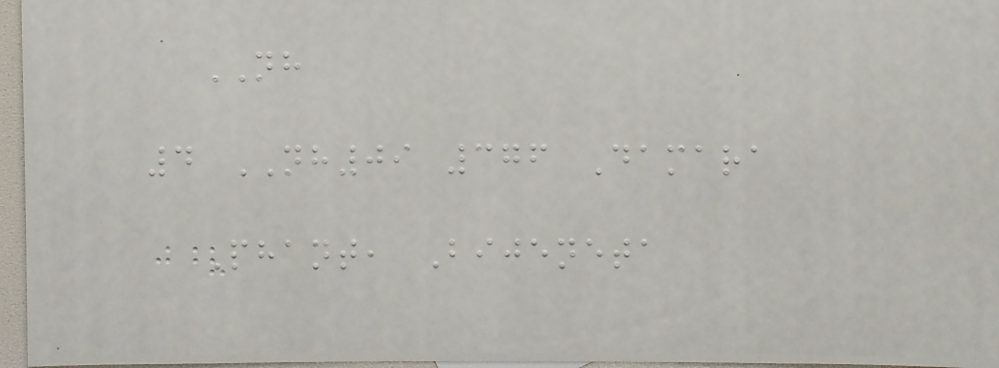NH
4 NH09 376 Damara
Phant, Bijeneta
